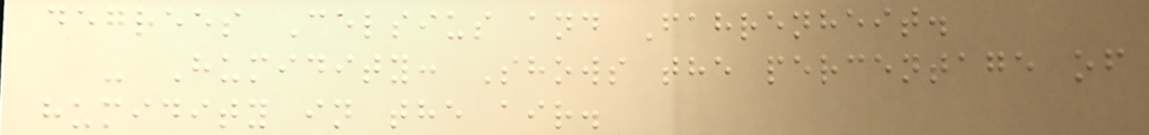degrees Celsius and Fahrenheit.
- Humidity: Shows the percentage of
humidity in the air.
